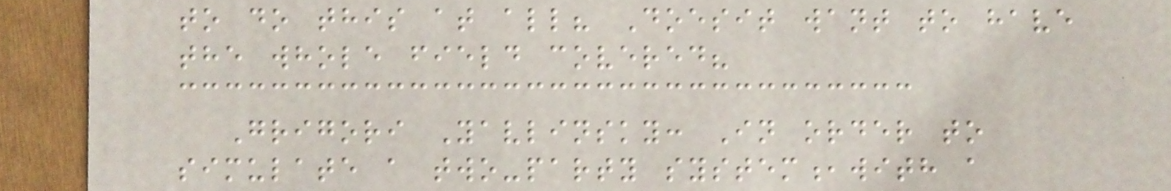to do this at all? Doesit want to have
the whole field covered?
Grigori Yavlinsky: In order to
simulate a two-party system,with a
